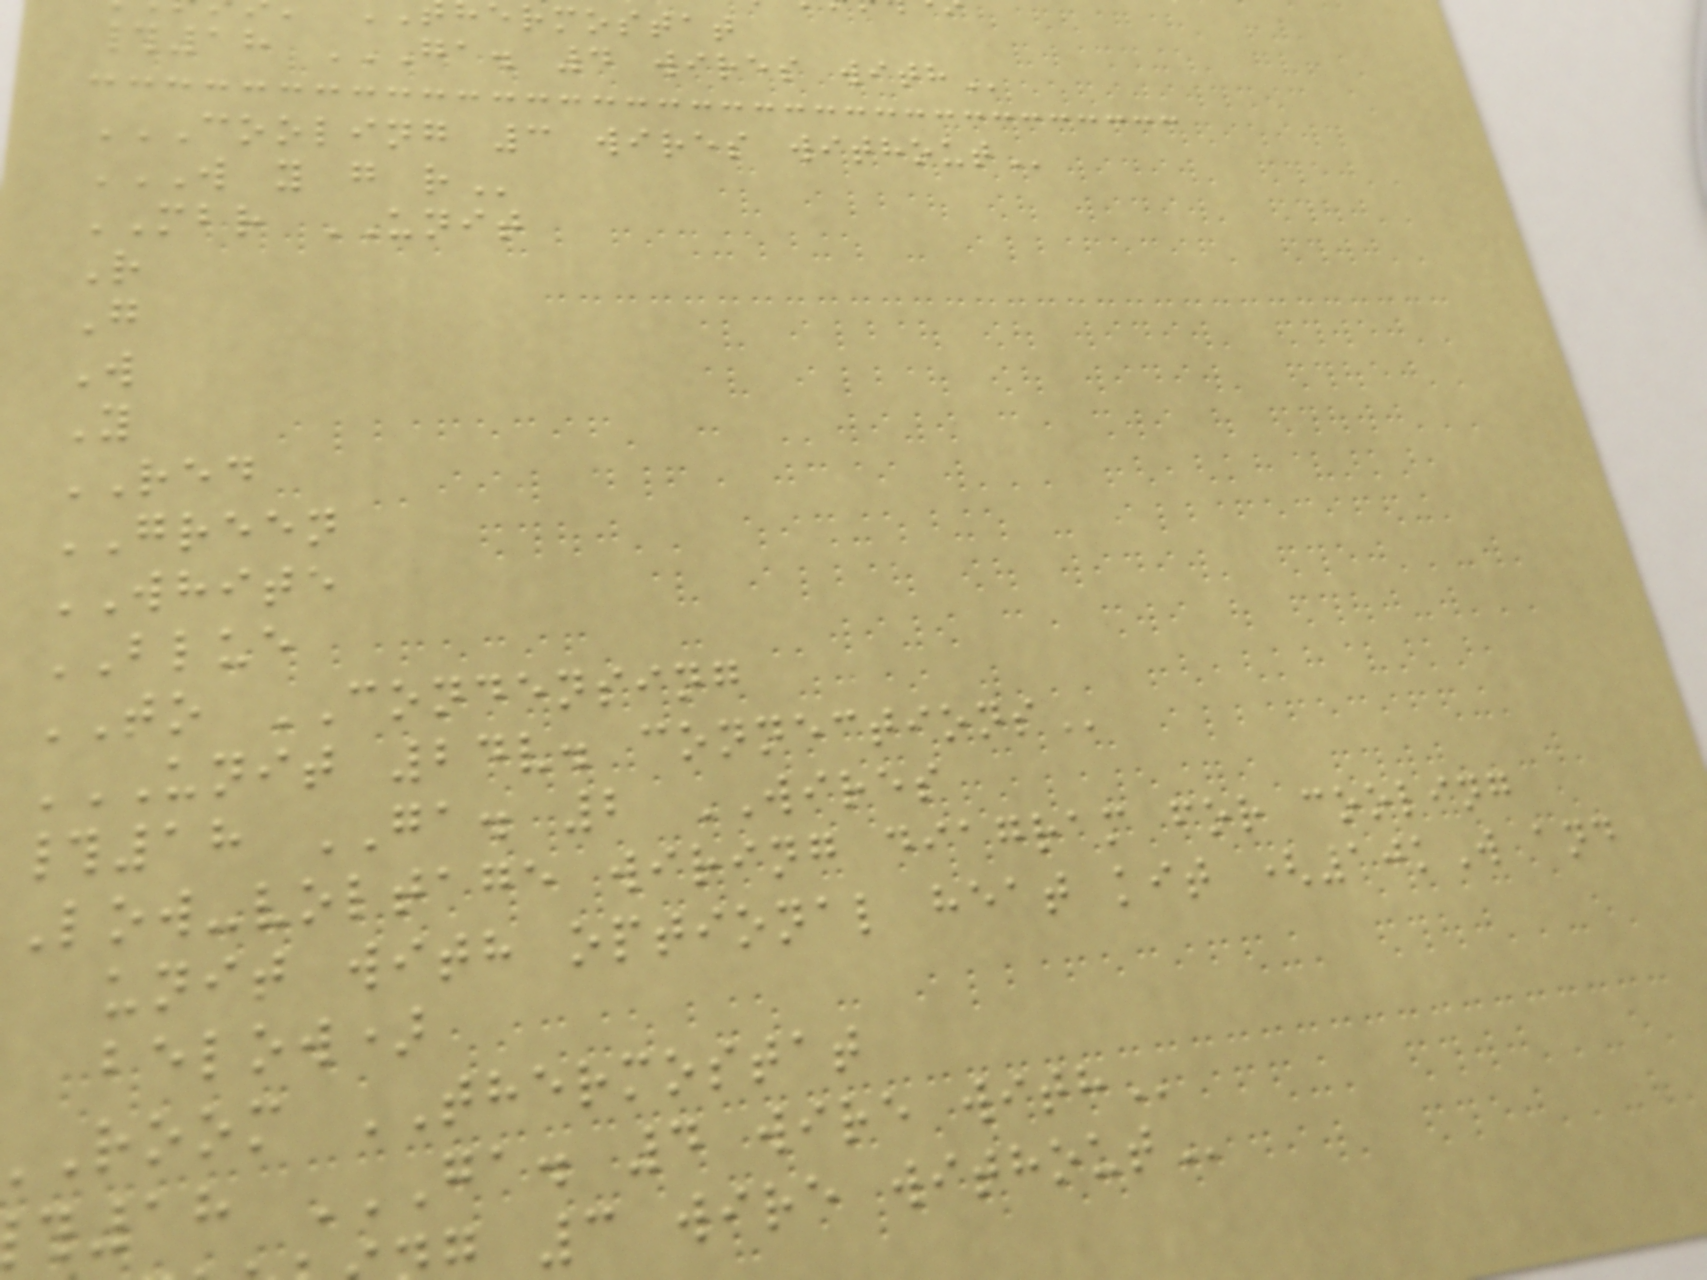ermostat
#18 GA. 4 WIRES WITH
COOLING 3 WIRES WITHOUT
W Y G R
MBR UNIT
R
G
W
Y
RED
GREEN
WHITE
BLUE
TO CONDENSING
UNIT 24V. CONNECTIONS
#18 GA. 2 WIRES
Low-voltage wiring diagram for cooling
unit with optional heat kit (10kW and
below)
room THERMOSTAT
18 GA. 4 WIRE WITH
3 wire
